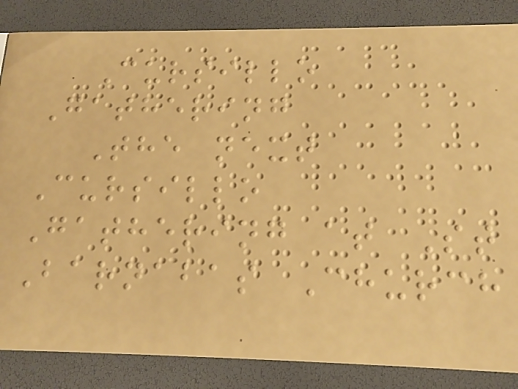Cursillo
Gathering
The next
Cursillo
Gathering at St
Barnabas Church
